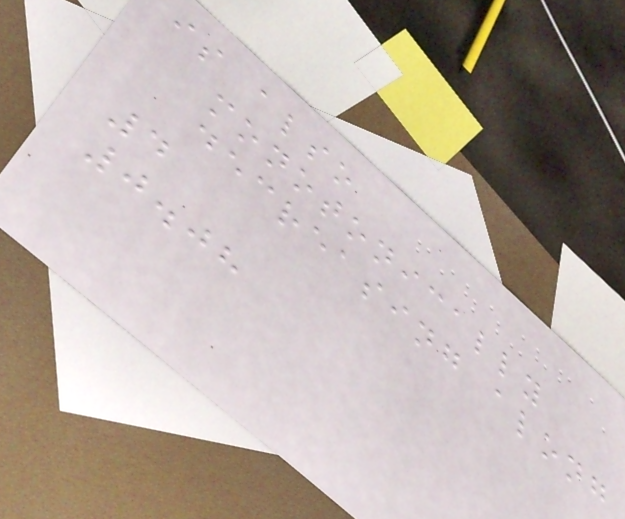is also
monotonically
decreasing along
4
0.08
